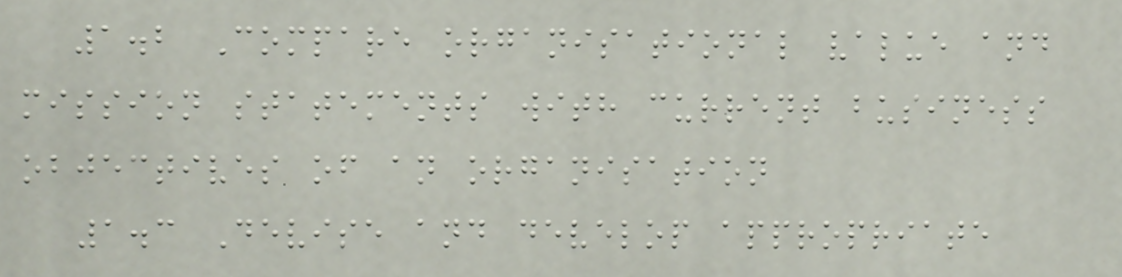1.2 Compare organisational value and
mission statements with current business
objectives of an organisation
1.3 Devise and develop appropriate
